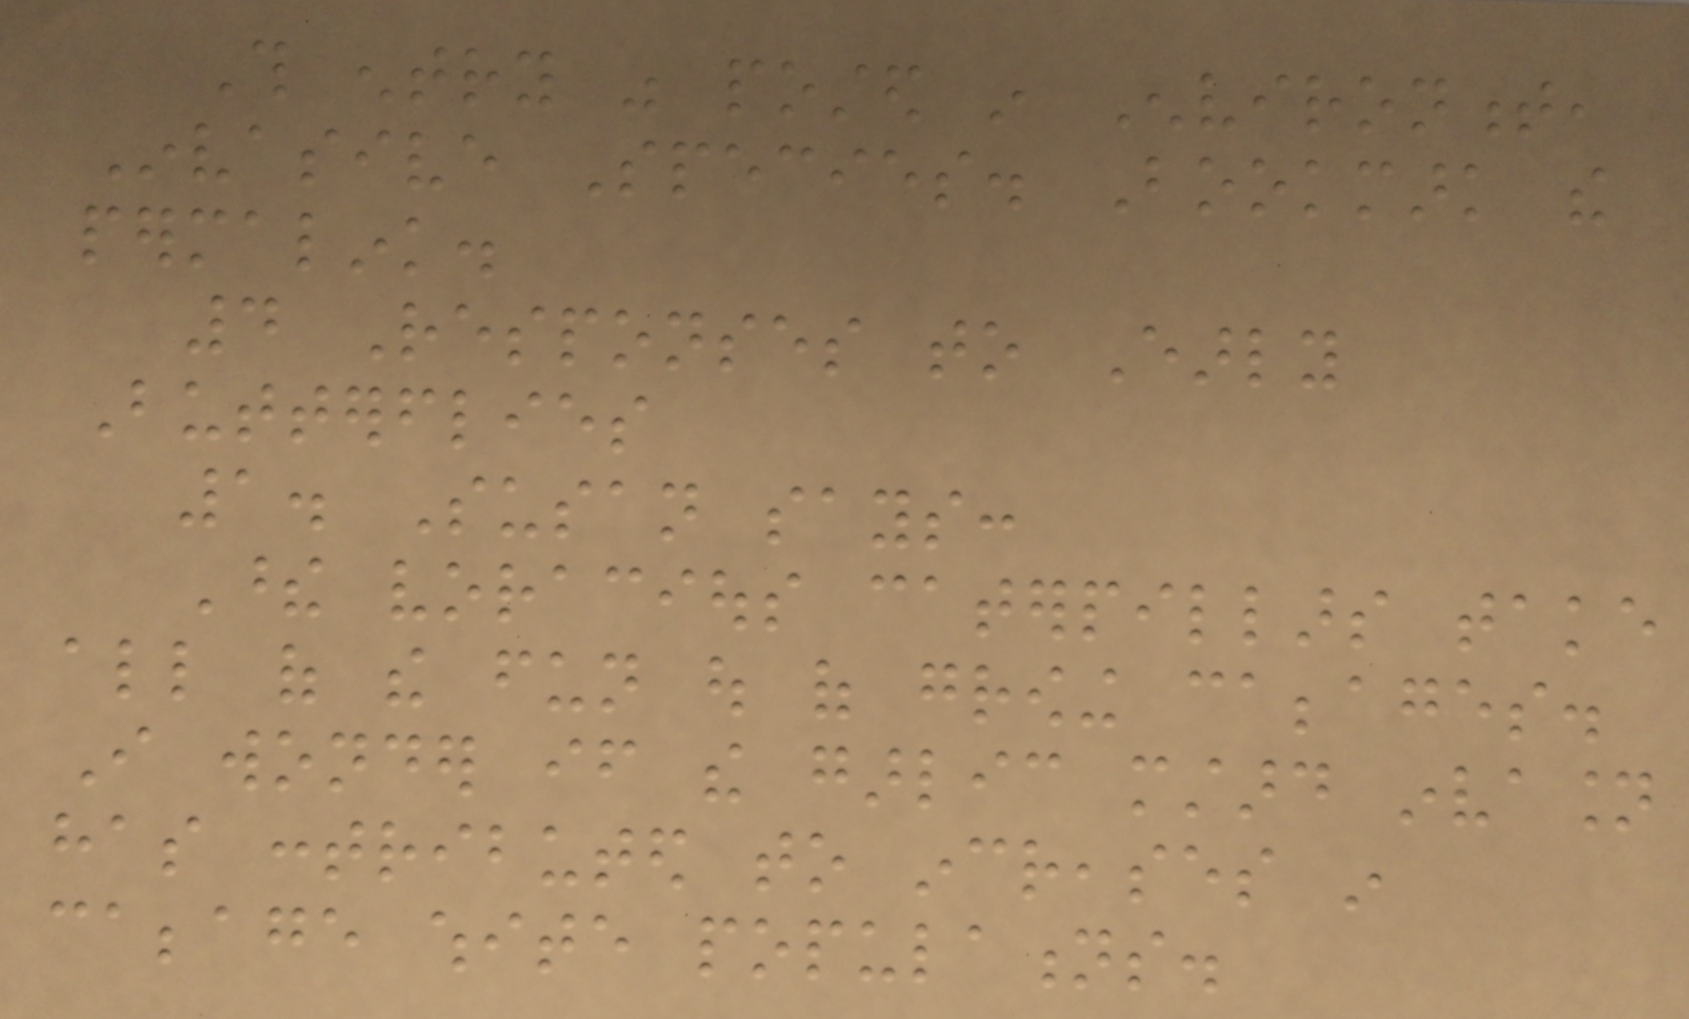This entry was posted in Environment,
Invasive Species. Bookmark the
permalink.
4 Responses to Early
Butterflies
1. Susan says:
These voracious caterpillars take
all of the fun out of growing cabbages.
I wonder if the garlic mustard invasion
has contributed to increases in
cabbage white populations.
